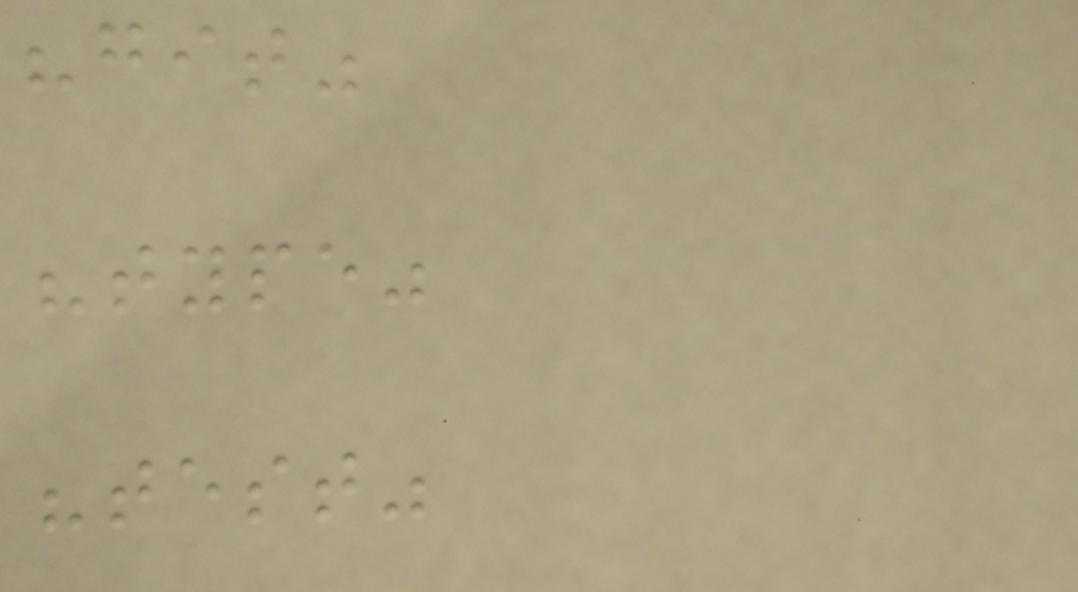"git"
"type"
"test"
